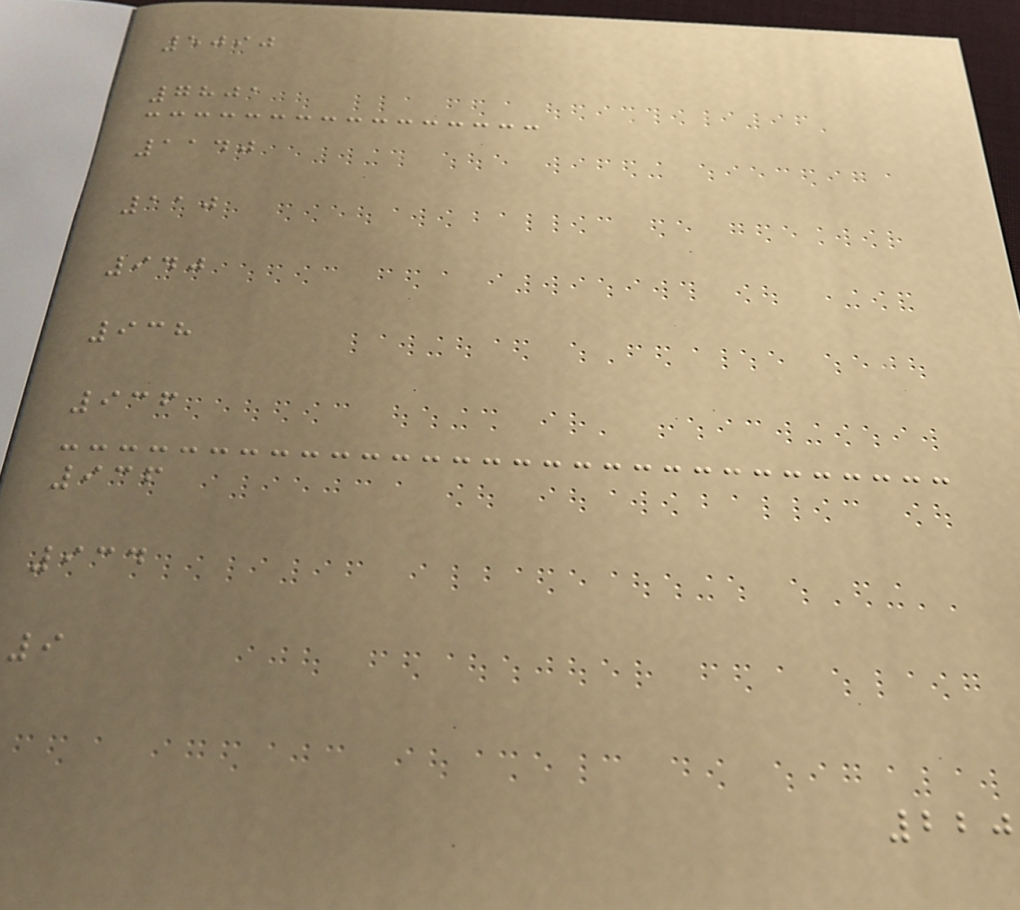5090
7801
1140
110
940
938
936
936
934
9
220
